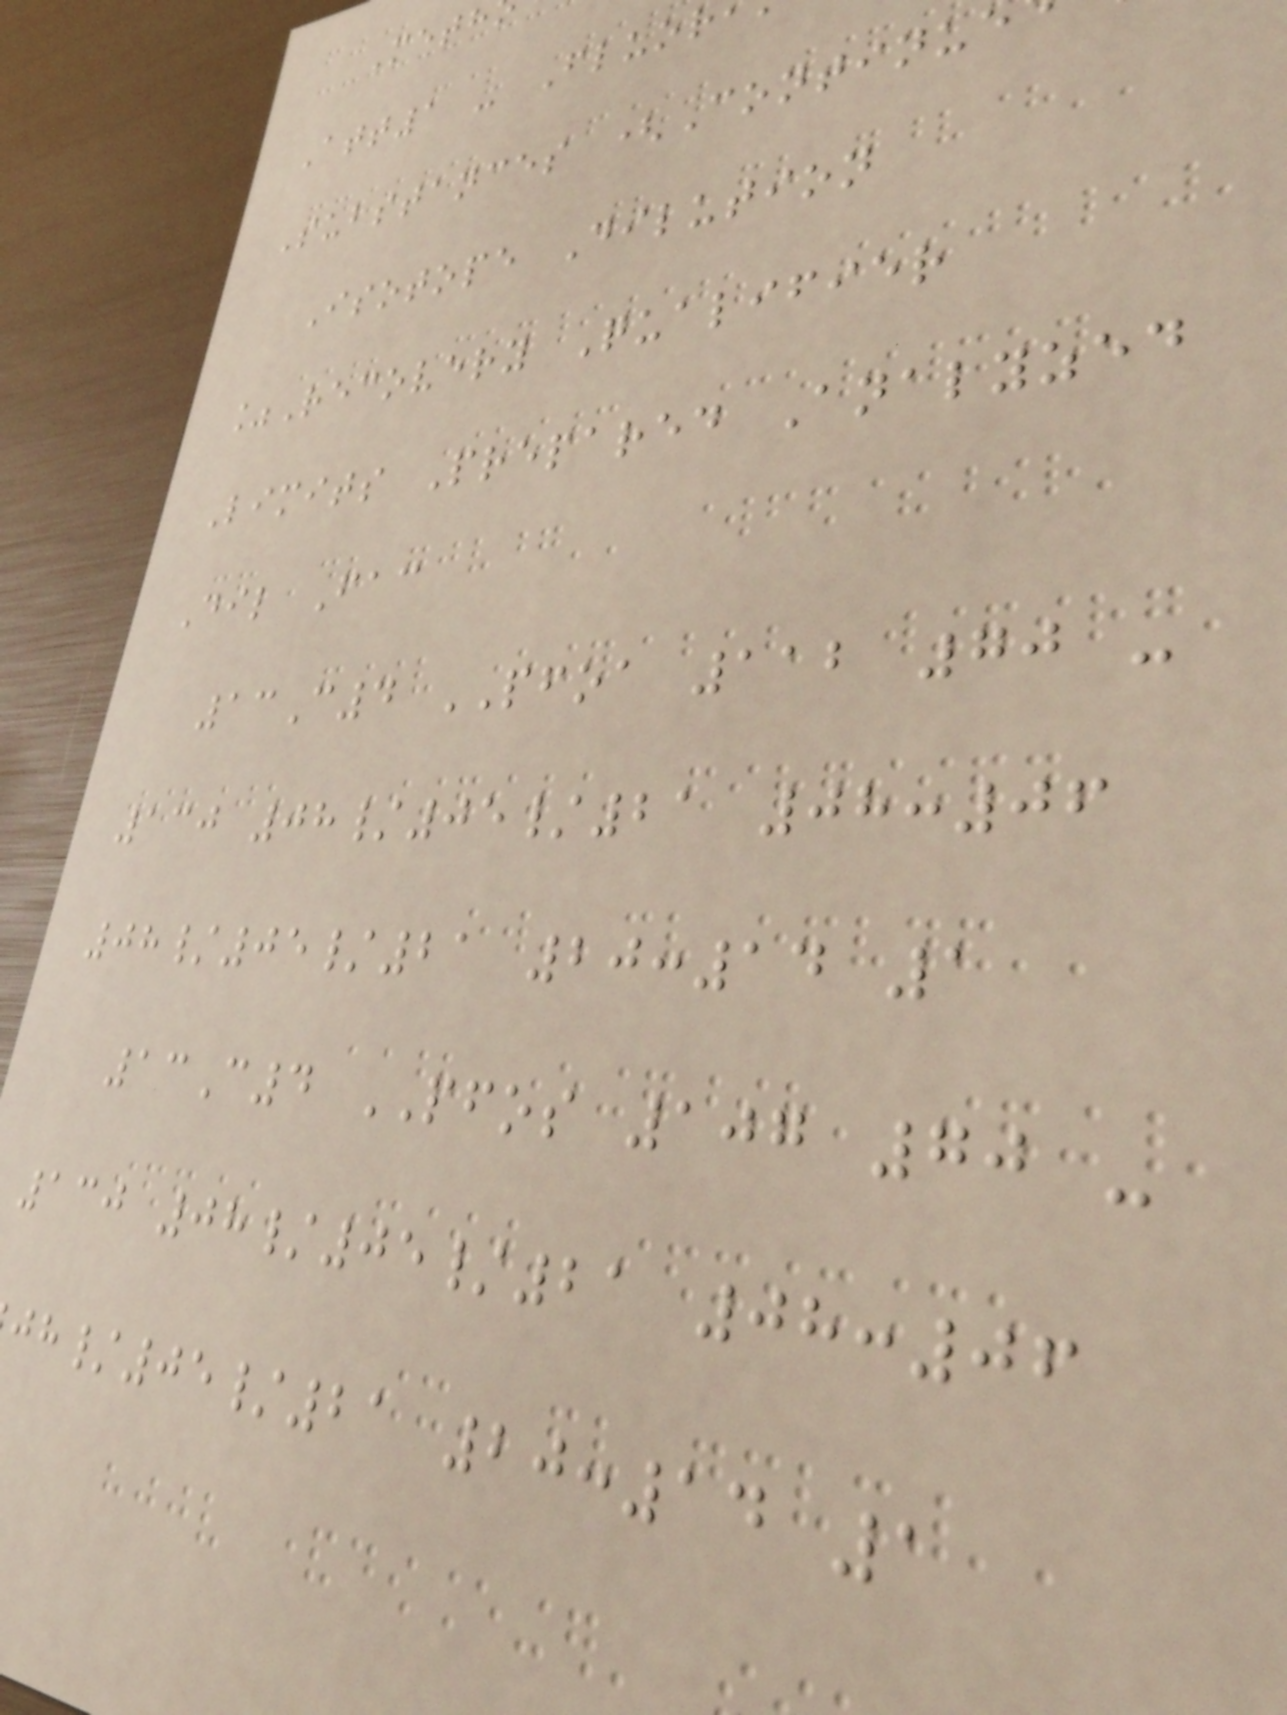Att1 - Fluor
Substances (Continue
Isotope Dilution
%Recovery Qualifier
Limits Prepared Analyzed
Dil Fac
13C4 PFOA 112 70 -
130 08/05/21 08:06
08/05/21 20:14 1
13C4 PFOS 107 70 -
130 08/05/21 08:06
/05/21 20:14 1
